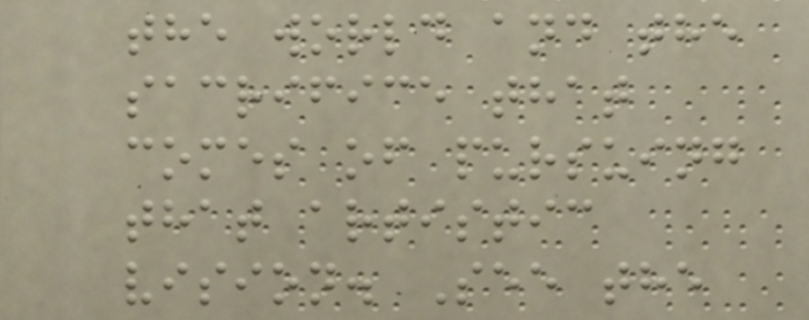the world and the
sacrifice that
comes of pursuing
that artistic
vision. See the
